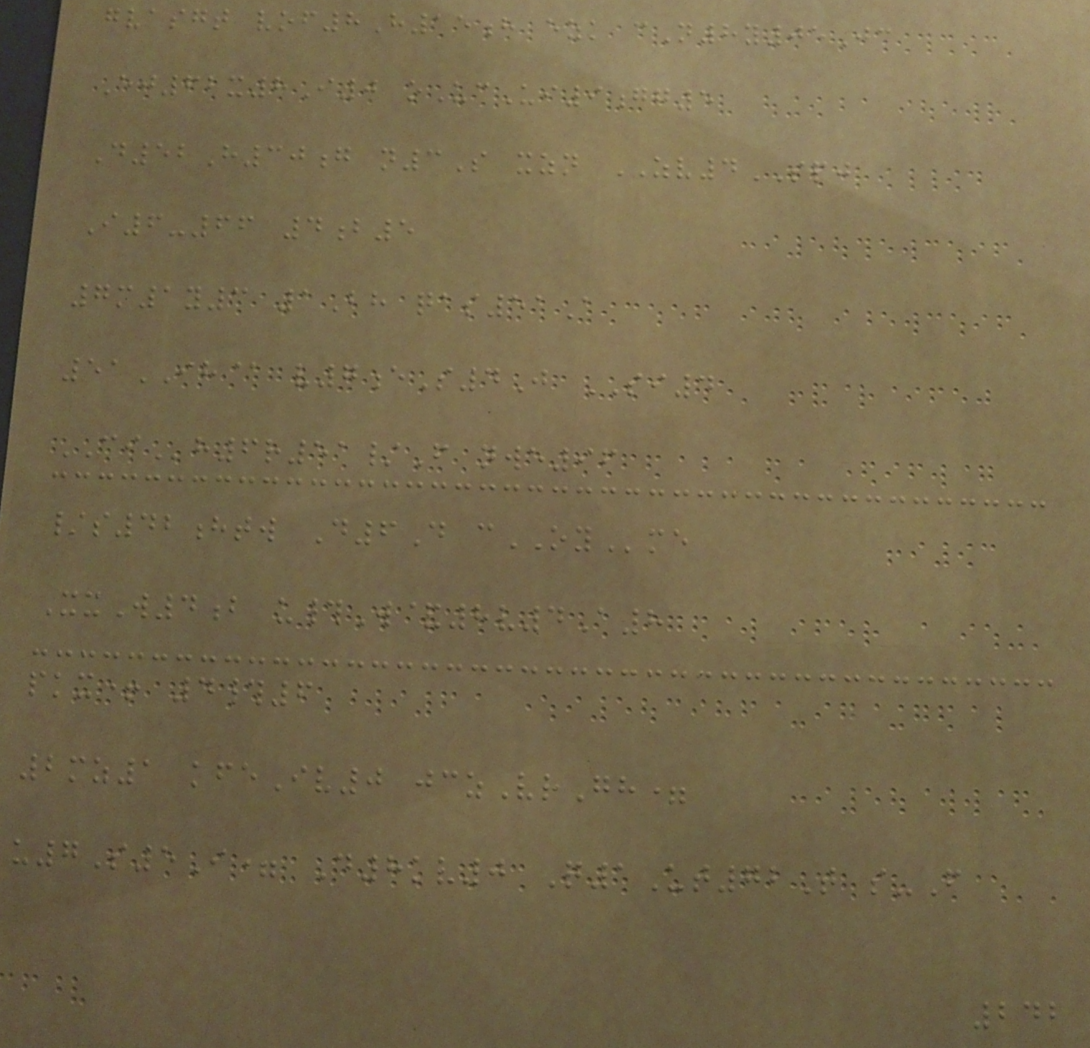gvasgt vof8H15h ezk cN8y05Jc
Ej62x8I0 oUcUi9gg5
D52H30g n3S xzn ZV4SPJ
I6-66 4b5
7m1y3 1Bh qas51A
51IH@ v7eS4J SI4
CIh6r51/F nwe96
/s42htw D6D cOYme
XxW4b u#W&8v4A8
pkx+ 4#6
2mz1 kfeIv0 jczVrGh=
u7S5I= D8kv0 Q1Ut72T s-F
242
